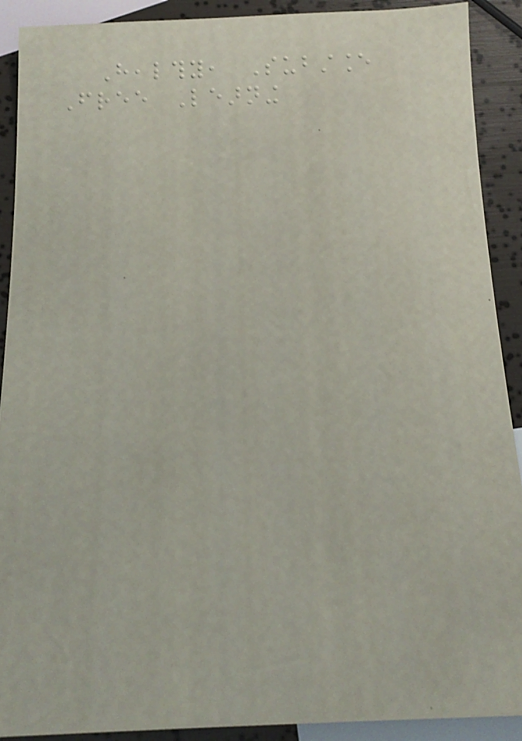Healthy, Substance
Free Learning
